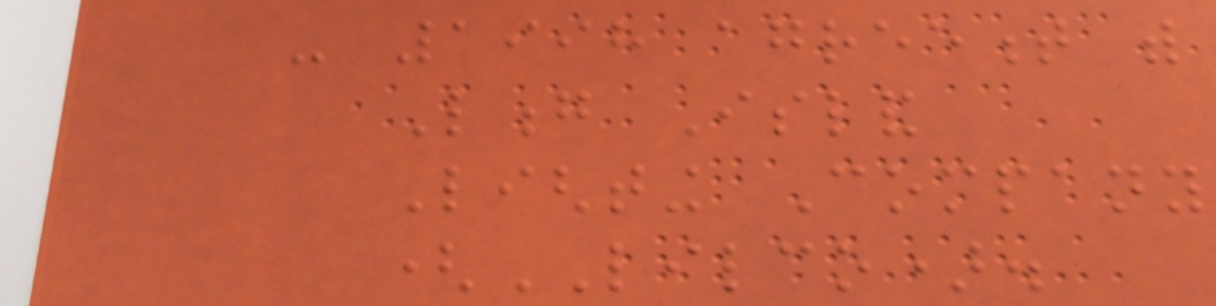- 1998 agreement with
Long Island
Lighting Company
(LILCO).
